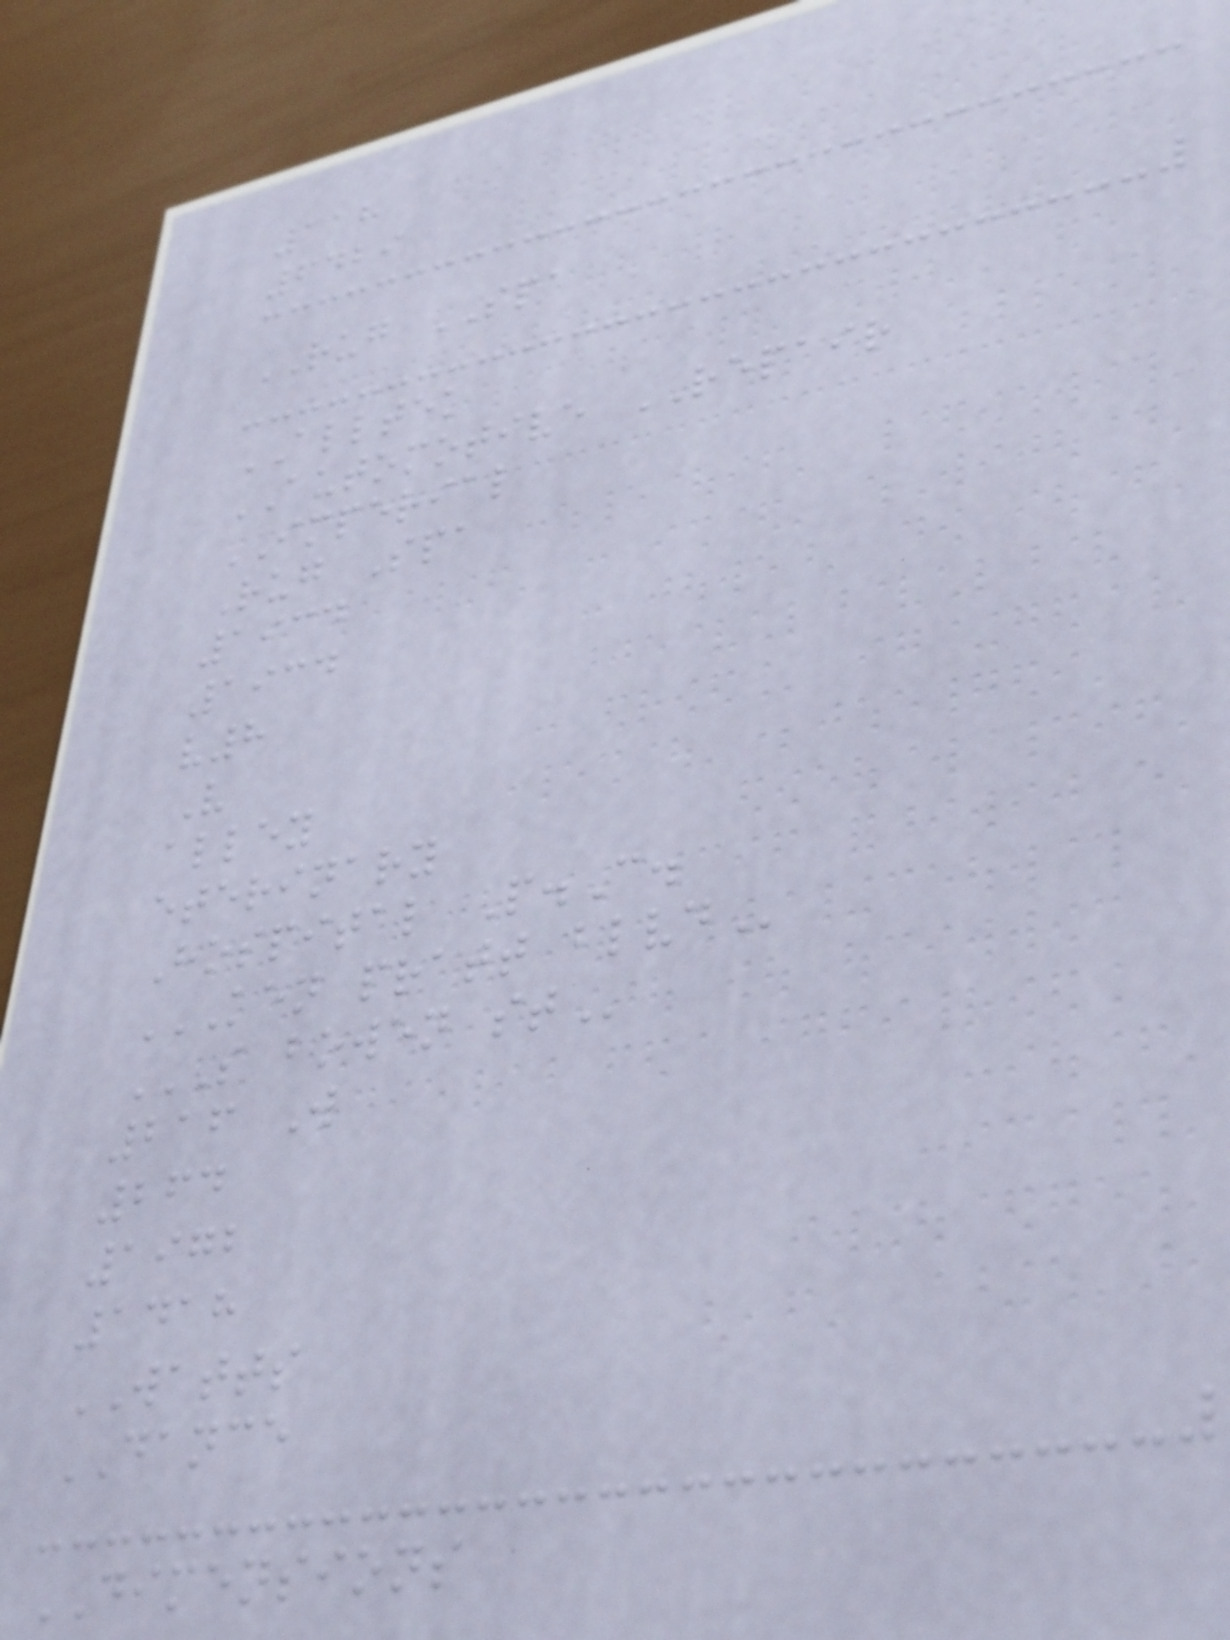118
6429
RUG SPA
ALLTEK
AUTOMOTIVE REPAIR
IMPERIAL
Rug Spa
1934
1934
v8
V
alley
eterinary
Hospital P.C.
KEN PRATT BLVD
S BOWEN ST
216 W
264
1972
1418
WATTS
DANCE
DIMENSIONS
